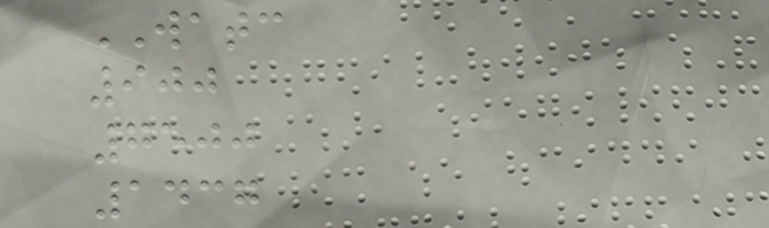WATC
900
7500
1437
